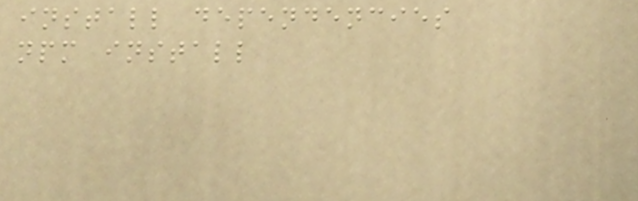install dependencies
npm install
